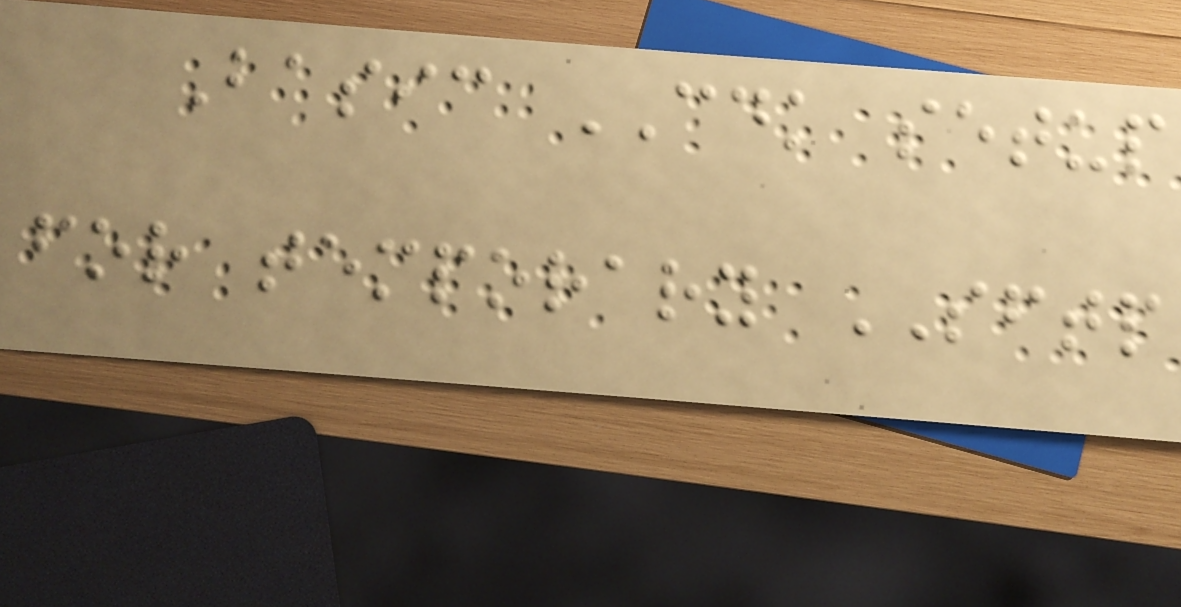Basic CDK setup
for temporary SFTP
